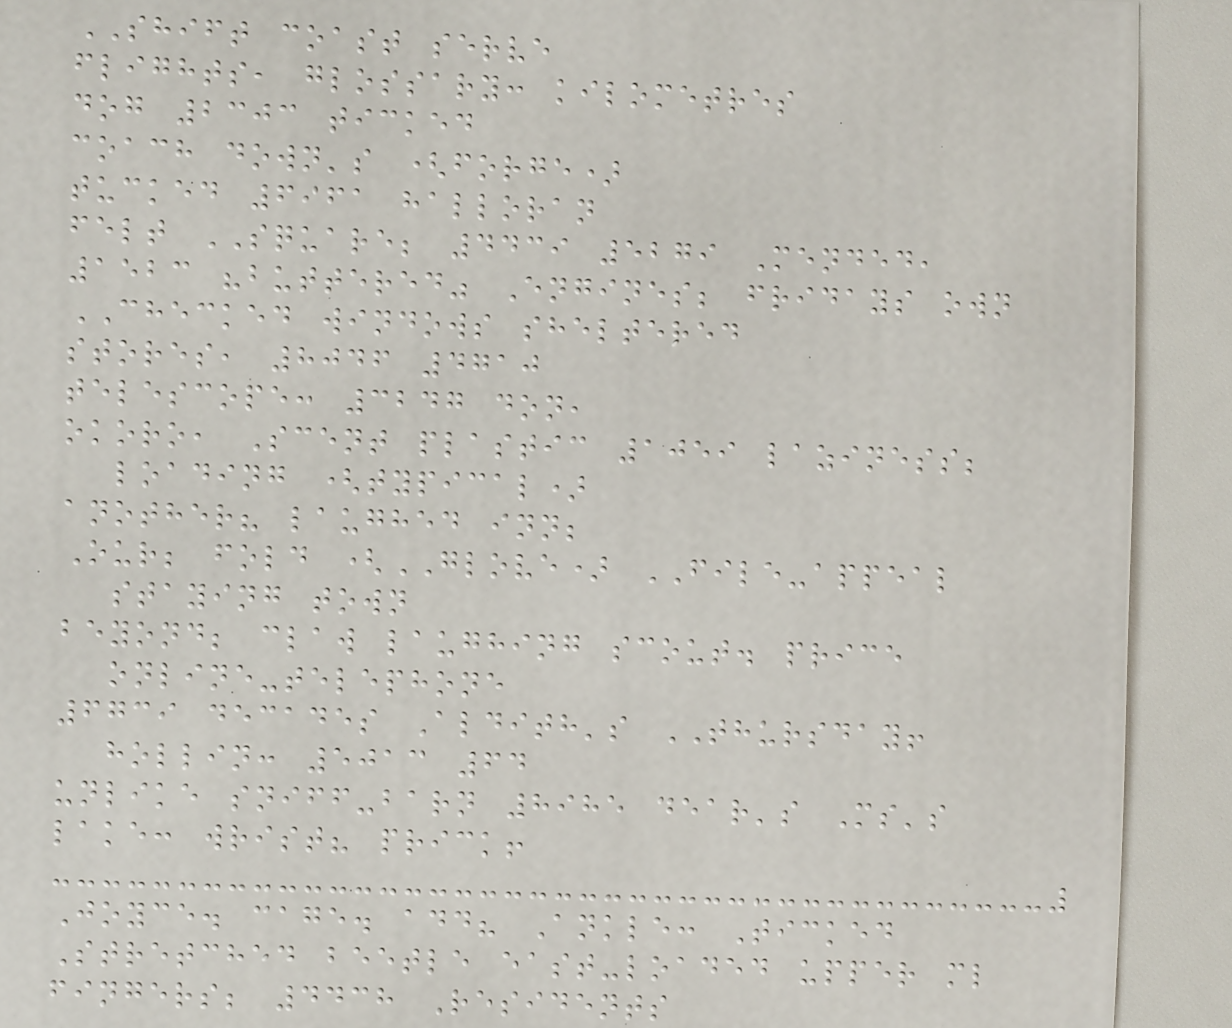SHIFT coast serve
flights, glossary: kilometres
dog 2303 ticked
coach down's (forge)
tucked 6961 halloran
felt SQUARE; 4439 5279 Mended,
1523 "buttered" Engines; fridays own
CHECKED windows sheltered
stores, 8046 4710
telescope: 3247 don,
okoro, Scent plastic 1059 laziness;
loading (typical)
another? laughed inn;
Our; fold (GLOVE) FILE-appeal
staying town
beyond; claw laughing scout. price
online-telephone
6739 decades Aldith's THURSDAY!
hollin: 5013 64
unlike sniff-barn 8985 dear's Ms's
lake: wrist? prick!
Joyce. cage. add? Ankle: Ticked
Stretched beetle east-loaded upper ml
fingers; 4438 Residents
